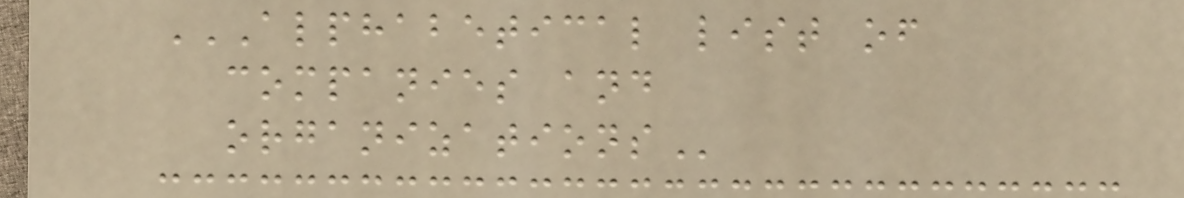ALPHABETICAL LIST OF
COMPANIES AND
ORGANIZATIONS
